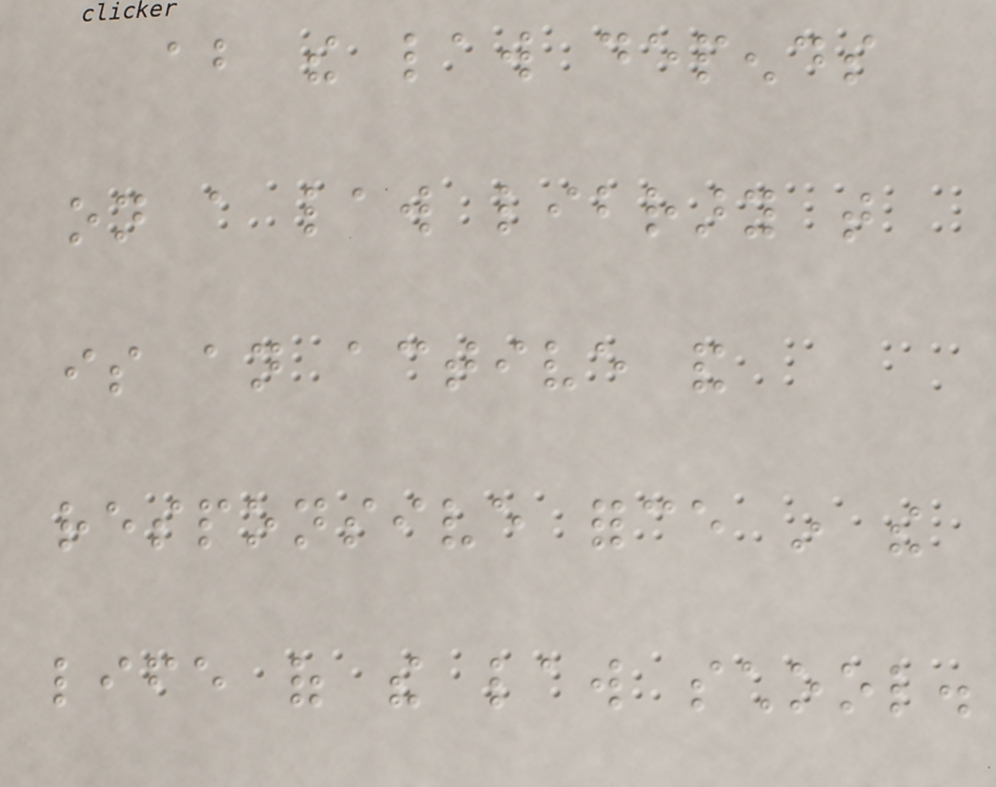about the law depends
on a law library that
is an active and
responsive force in the
life of the law school.
